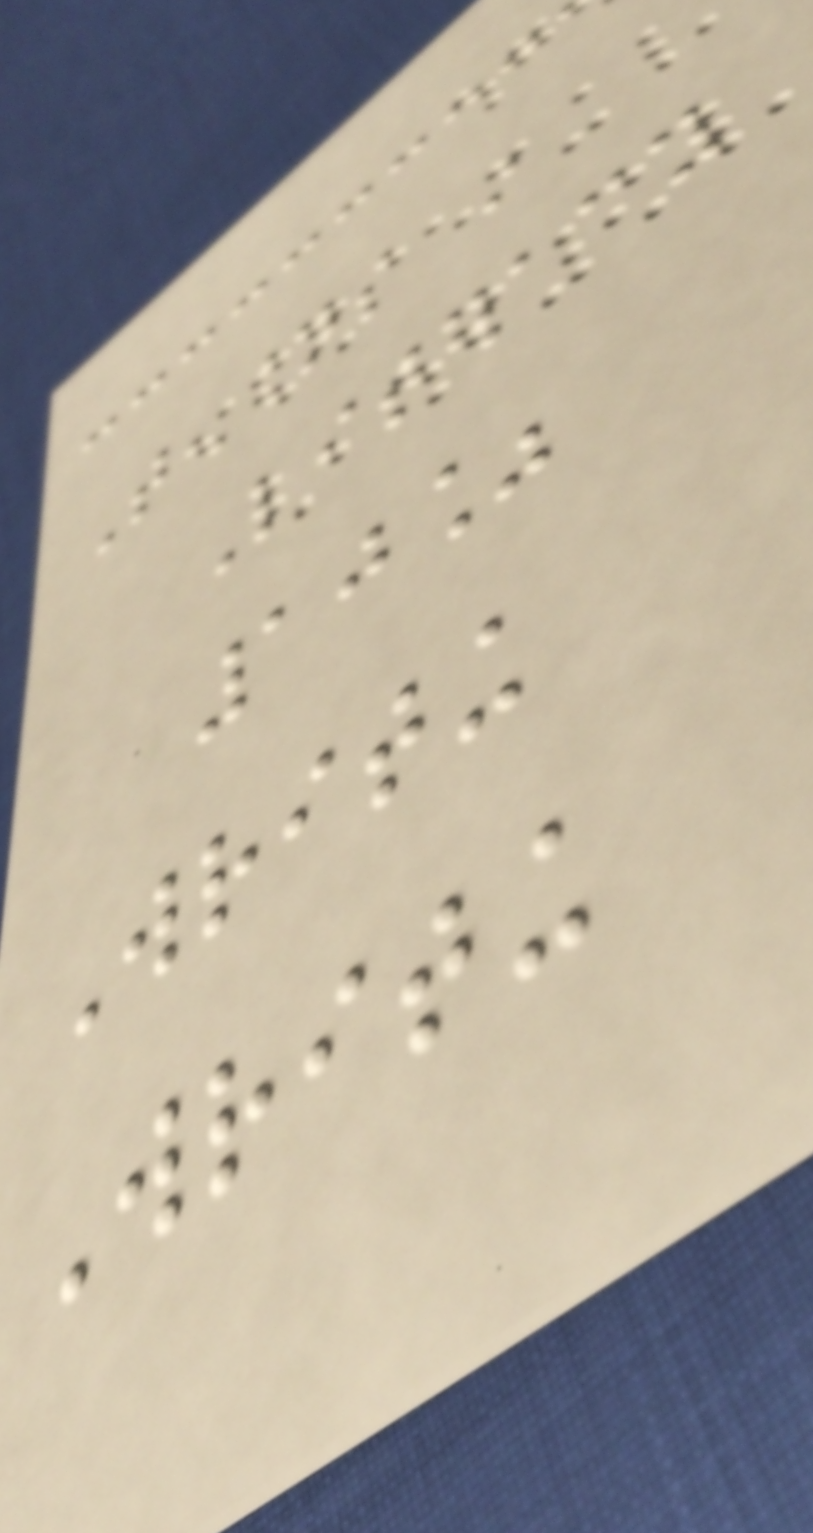Tensions in
Literacy
10%
Writing
Writing
